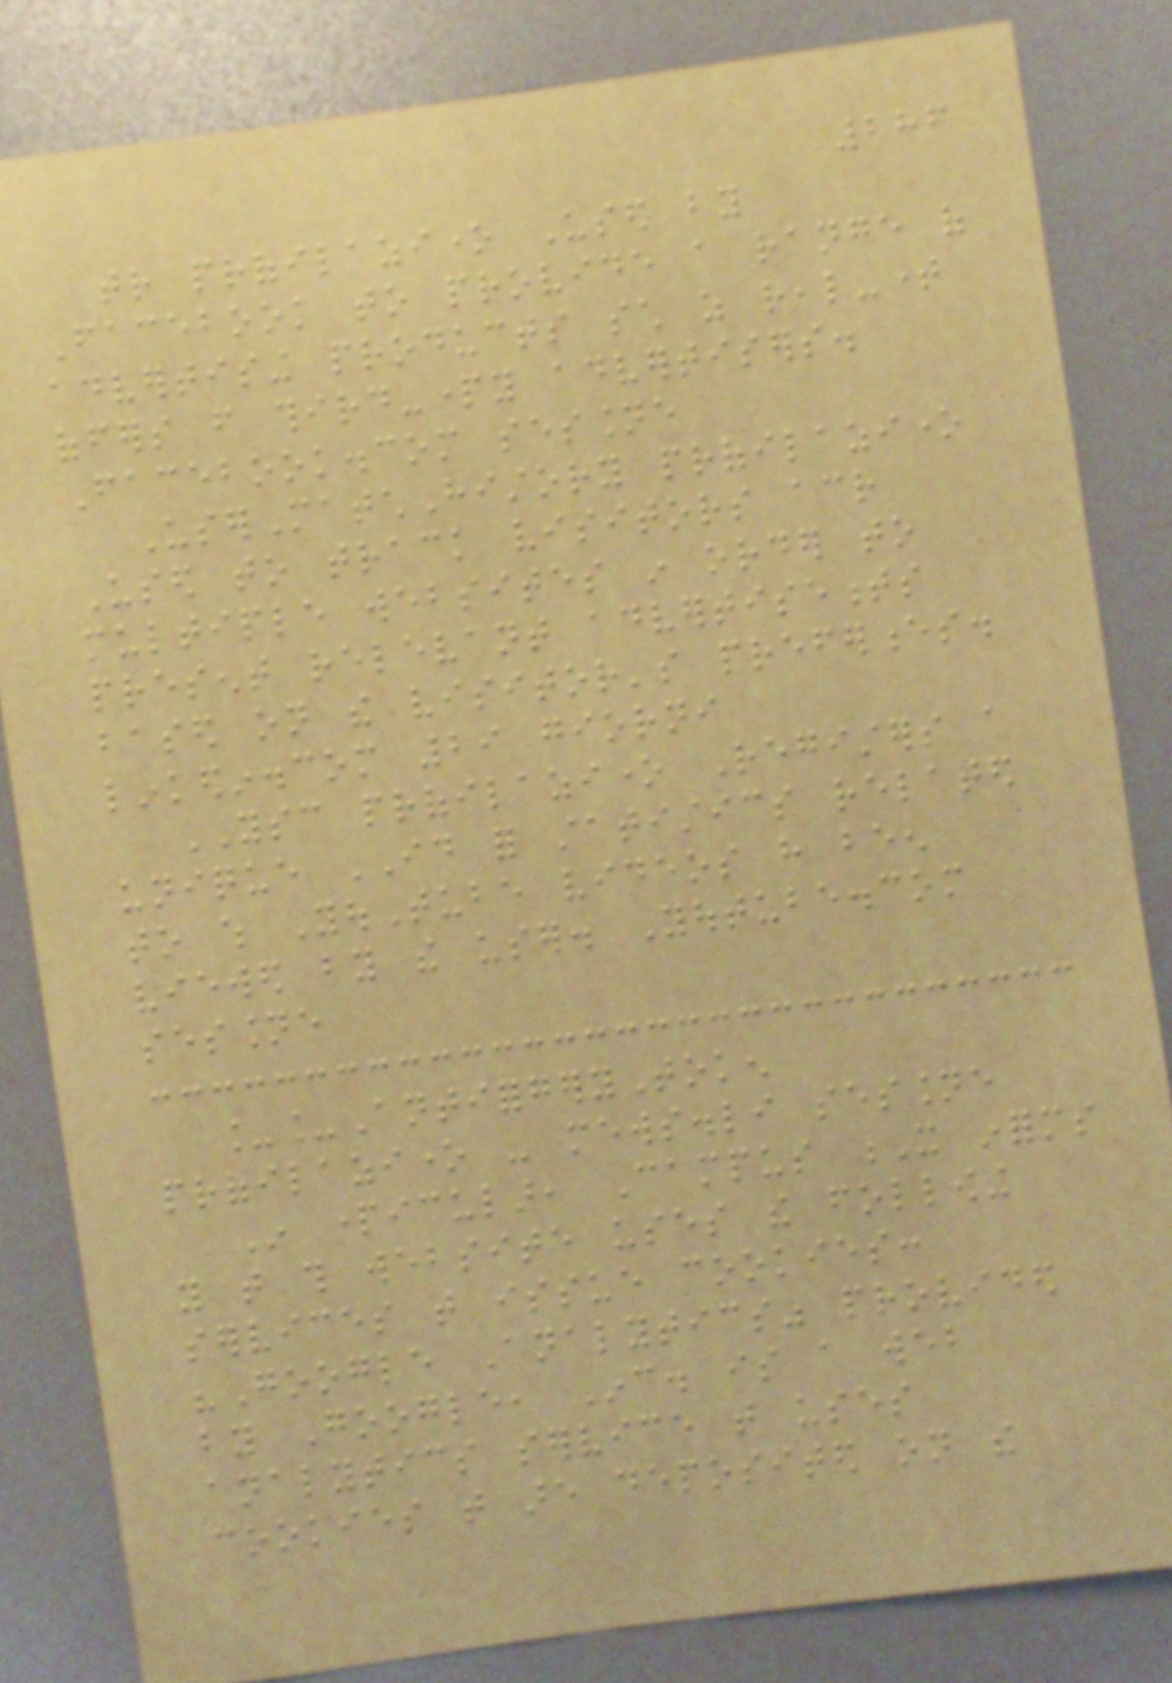286
tr profilazione Used by
Facebook to provide a range of
advertising products such as real-time
offers from third-party advertisers.
Facebook.com sessione
UserMatchHistory profilazione
Used to track visitors across
multiple websites in order to
present relevant advertisements
based on the visitor's preferences.
linkedin.com 29 giorni
YSC profilazione Registers a
unique ID for statistics related
to which YouTube videos have been
viewed by the user. Youtube.com
sessione
__AntiforgeryToken
profilazione - mews.li sessione
In particular, Campus X informs
you that this website uses the following
services that issue cookies:
"Google Analytics" provided
by Google, Inc. is a web
analytics service that uses
cookies that are deposited on the
